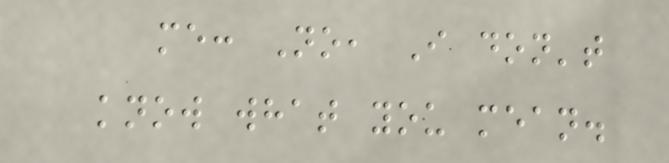me: No, I don't
know what you mean.
